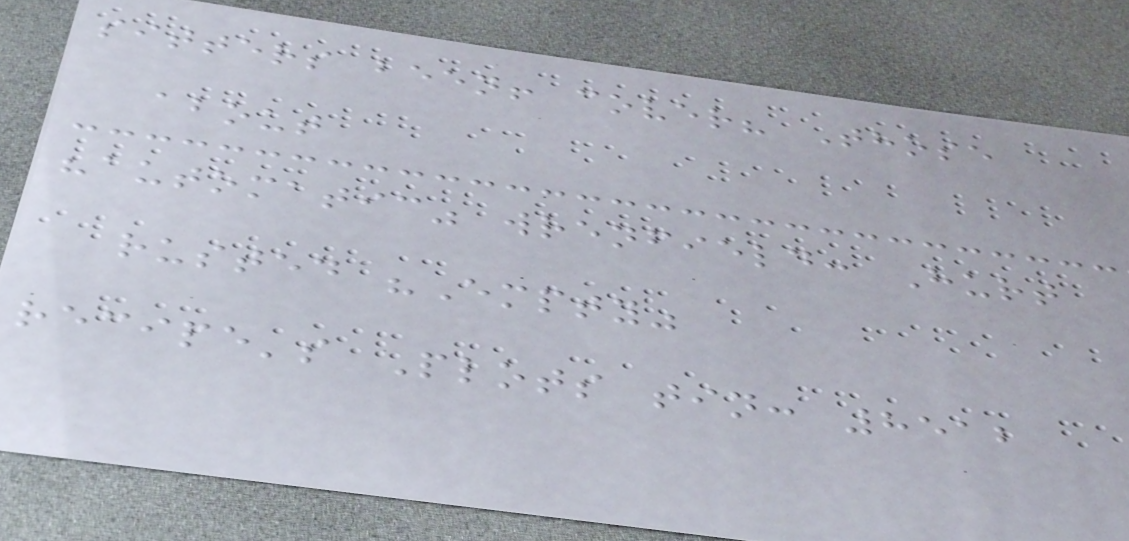sitters been! cover? Those
about
"automatic" wrenfield: Hurt
rusted "Empty"
recipe's Plots tin: 8512
